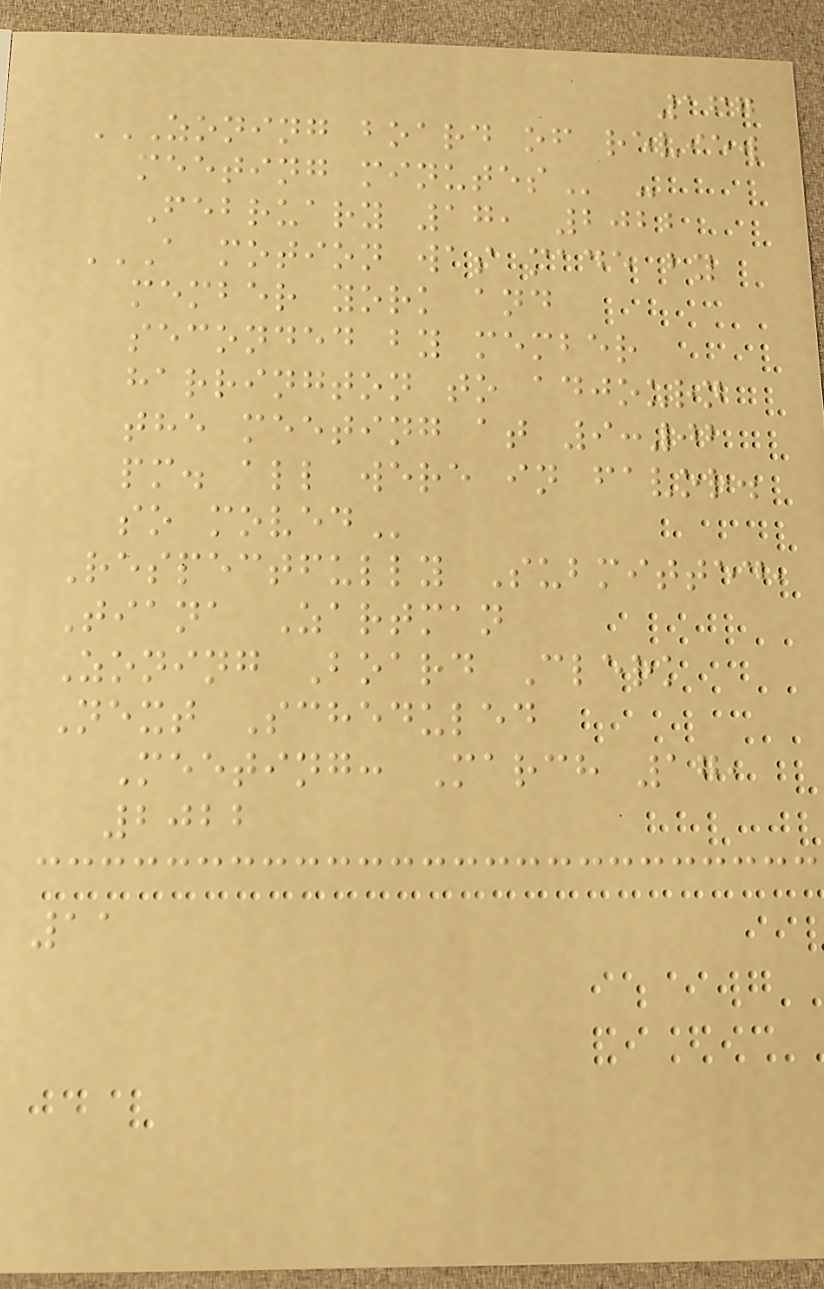167
ZONING BOARD OF REVIEW
MEETING MINUTES -
February 17, 2022
A MOTION WAS MADE BY
MEMBER YORK AND
SECONDED BY MEMBER
HARRINGTON TO ADJOURN
THE MEETING AT 9:02
PM. ALL WERE IN FAVOR.
SO MOVED
Respectfully Submitted,
Tiana Zartman
Zoning Board Clerk
Next Scheduled
Meeting: March 17,
2022
11
